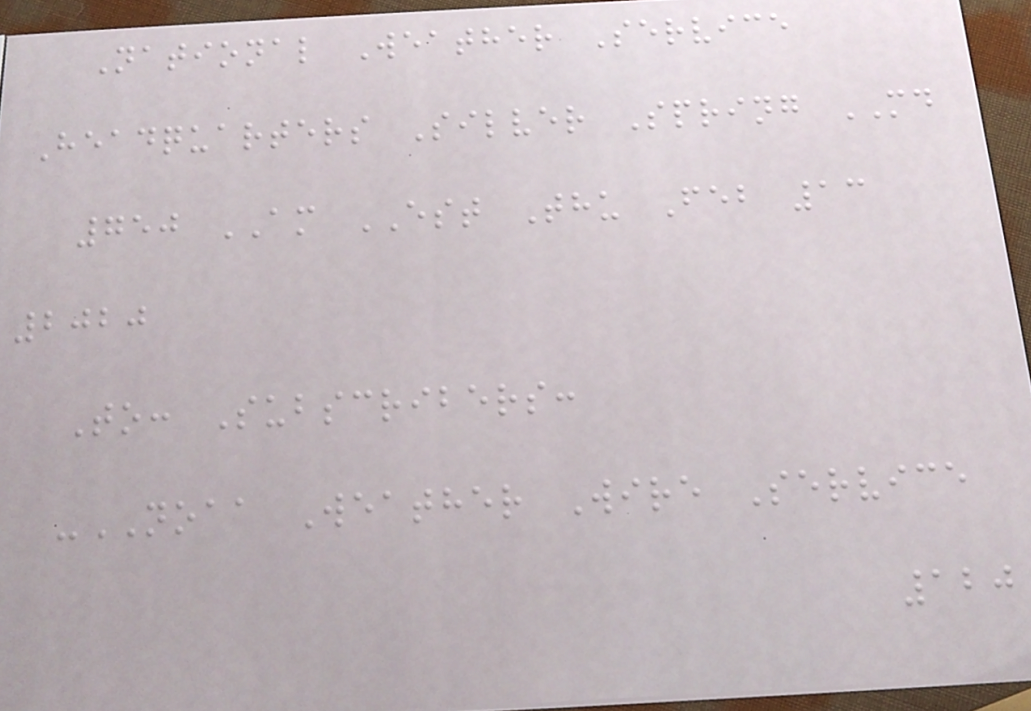National Weather Service
Headquarters Silver Spring MD
750 AM EST Thu Feb 13
2020
To: Subscribers:
-NOAA Weather Wire Service
120
